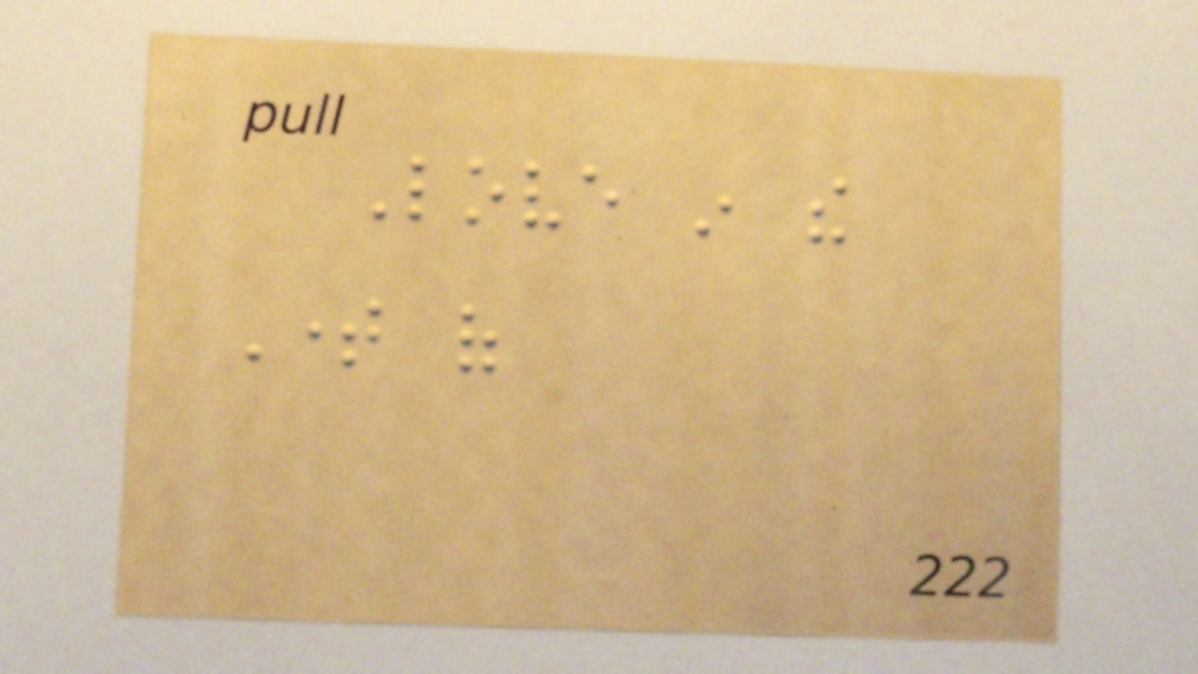Love in the
Time of
